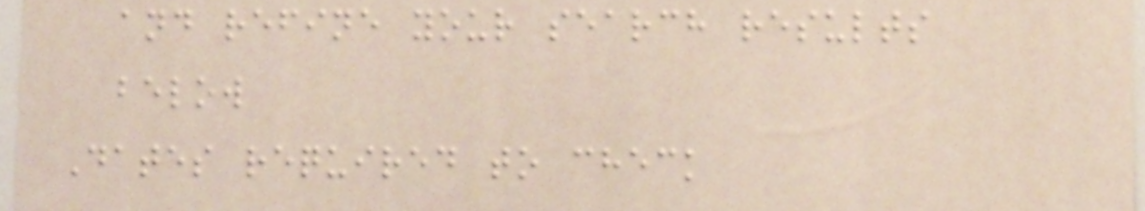and refine your search results
below
Dates required to check
